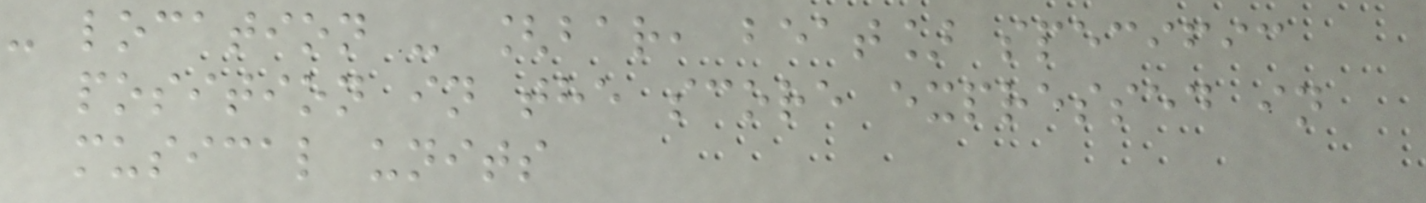- location - [bar, beat] specific
position in the score expressed in
musical units
